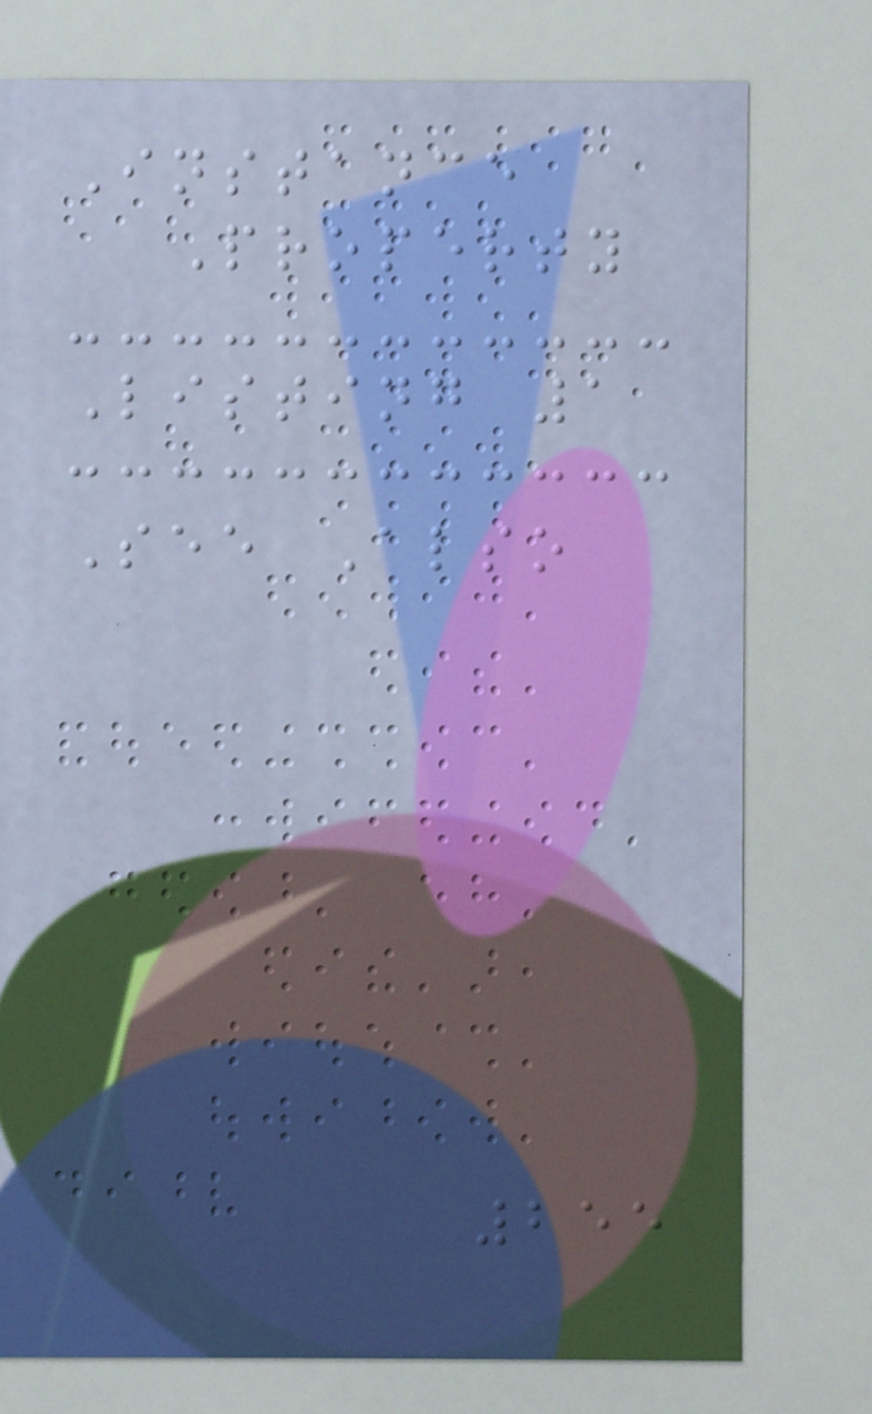Instance
Property
Listing 1
See Also
255
